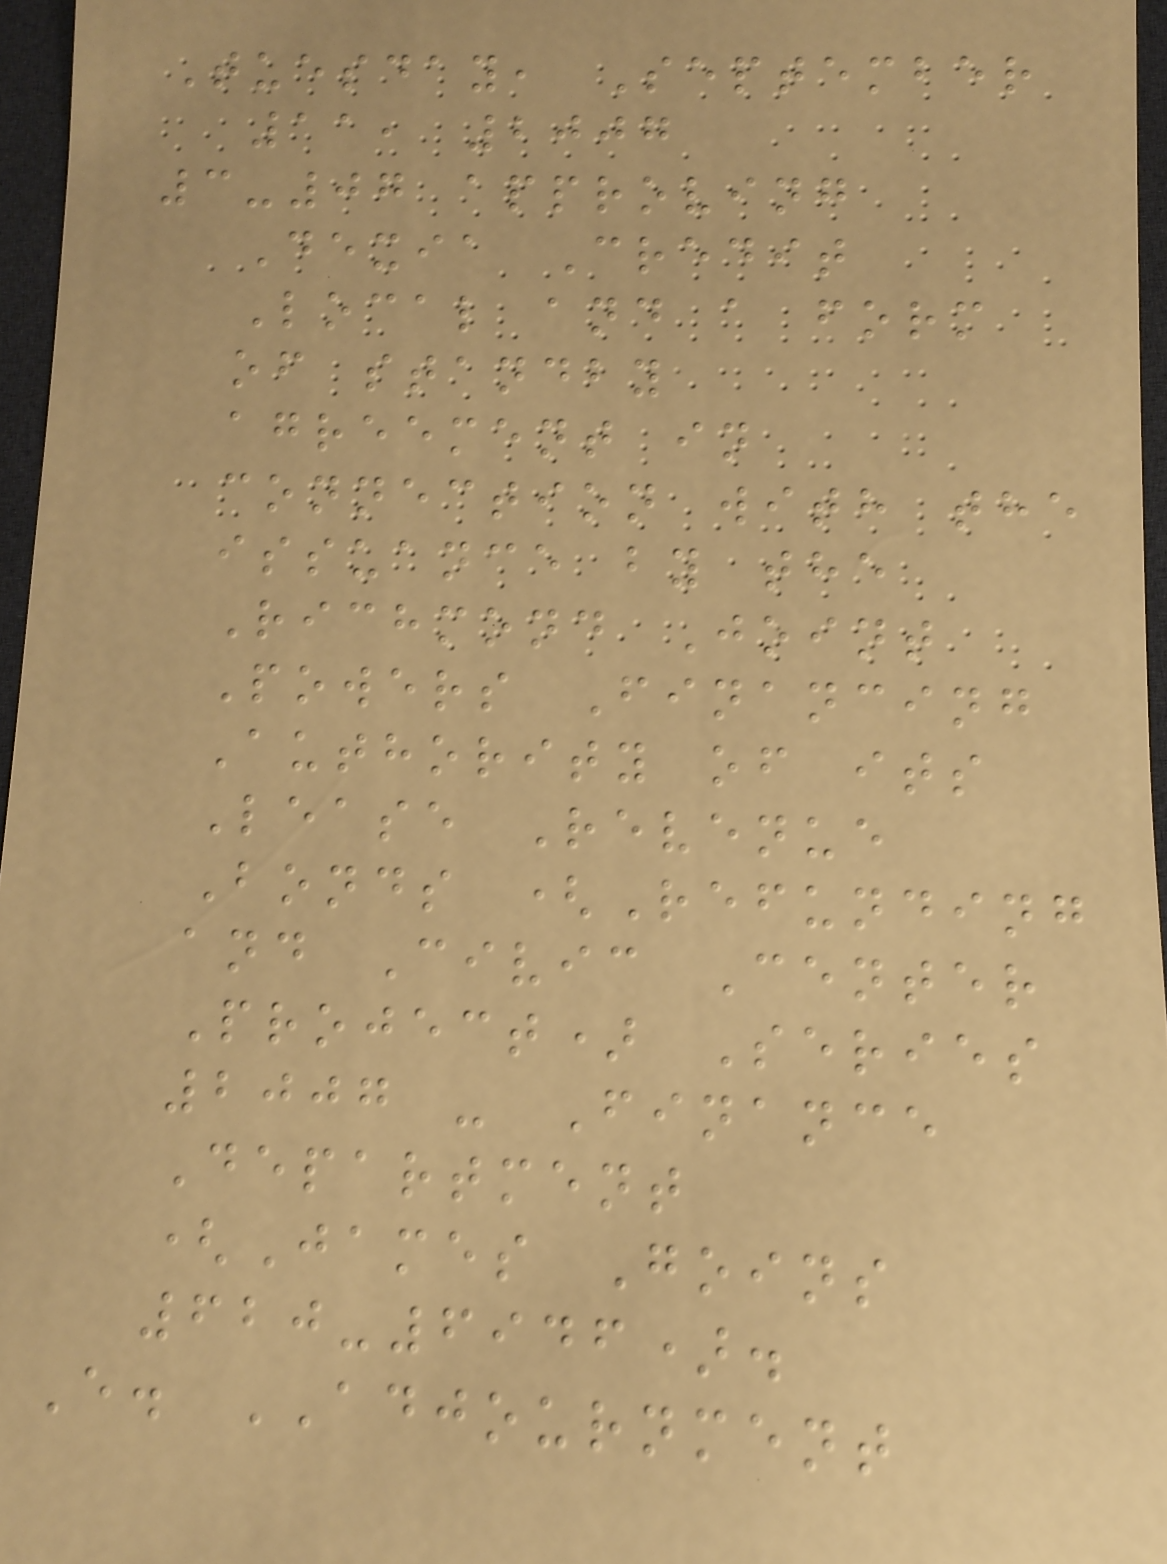Tuesday, September
11, 2007
3-07 approving
Dexia Credit
Local and a form
of standby
agreement in
connection with the
issuance by the
Richmond Joint
Powers Financing
Authority of its
Lease Revenue
Bonds (Refunding
and Civic Center
Project) Series
2007 - Finance
Department
(James Goins
620-6946).
E. ADJOURNMENT
